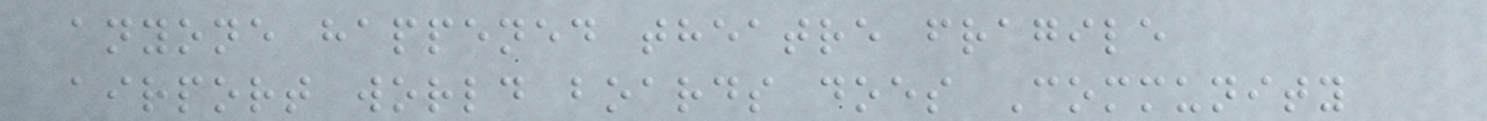anyone happened theatre fragile
airport world boards does Community
